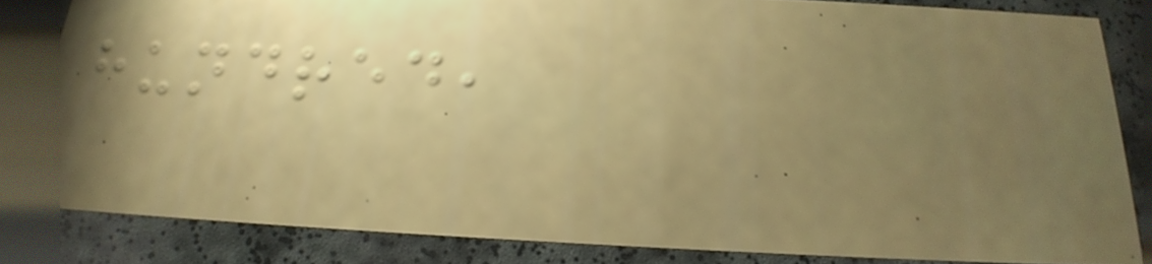hundred,
